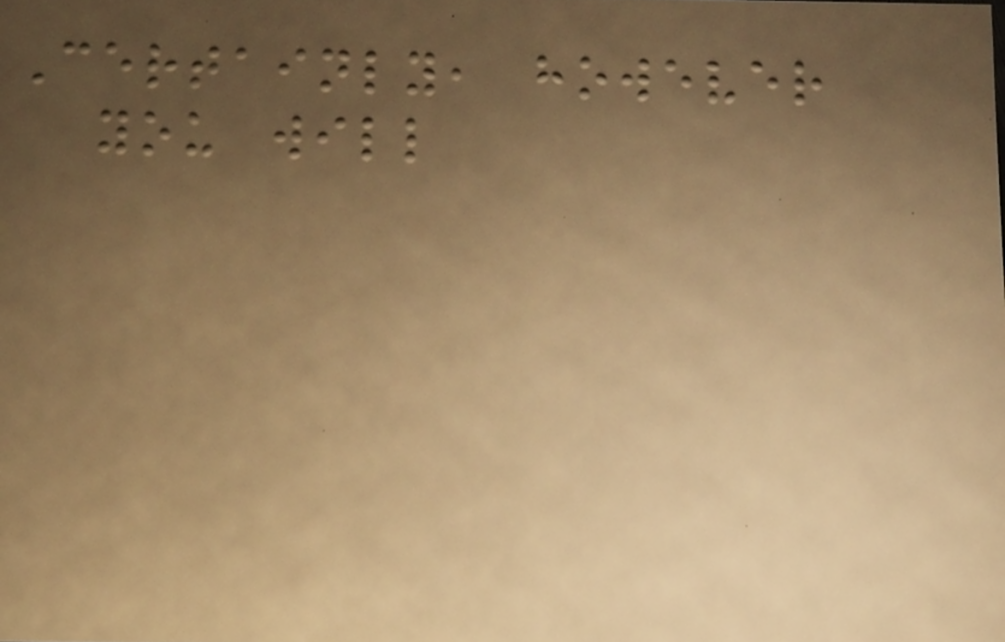Certainly, however
you will
